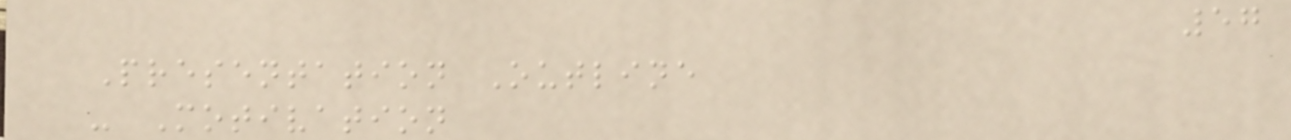57
Presentation Outline
- Motivation
